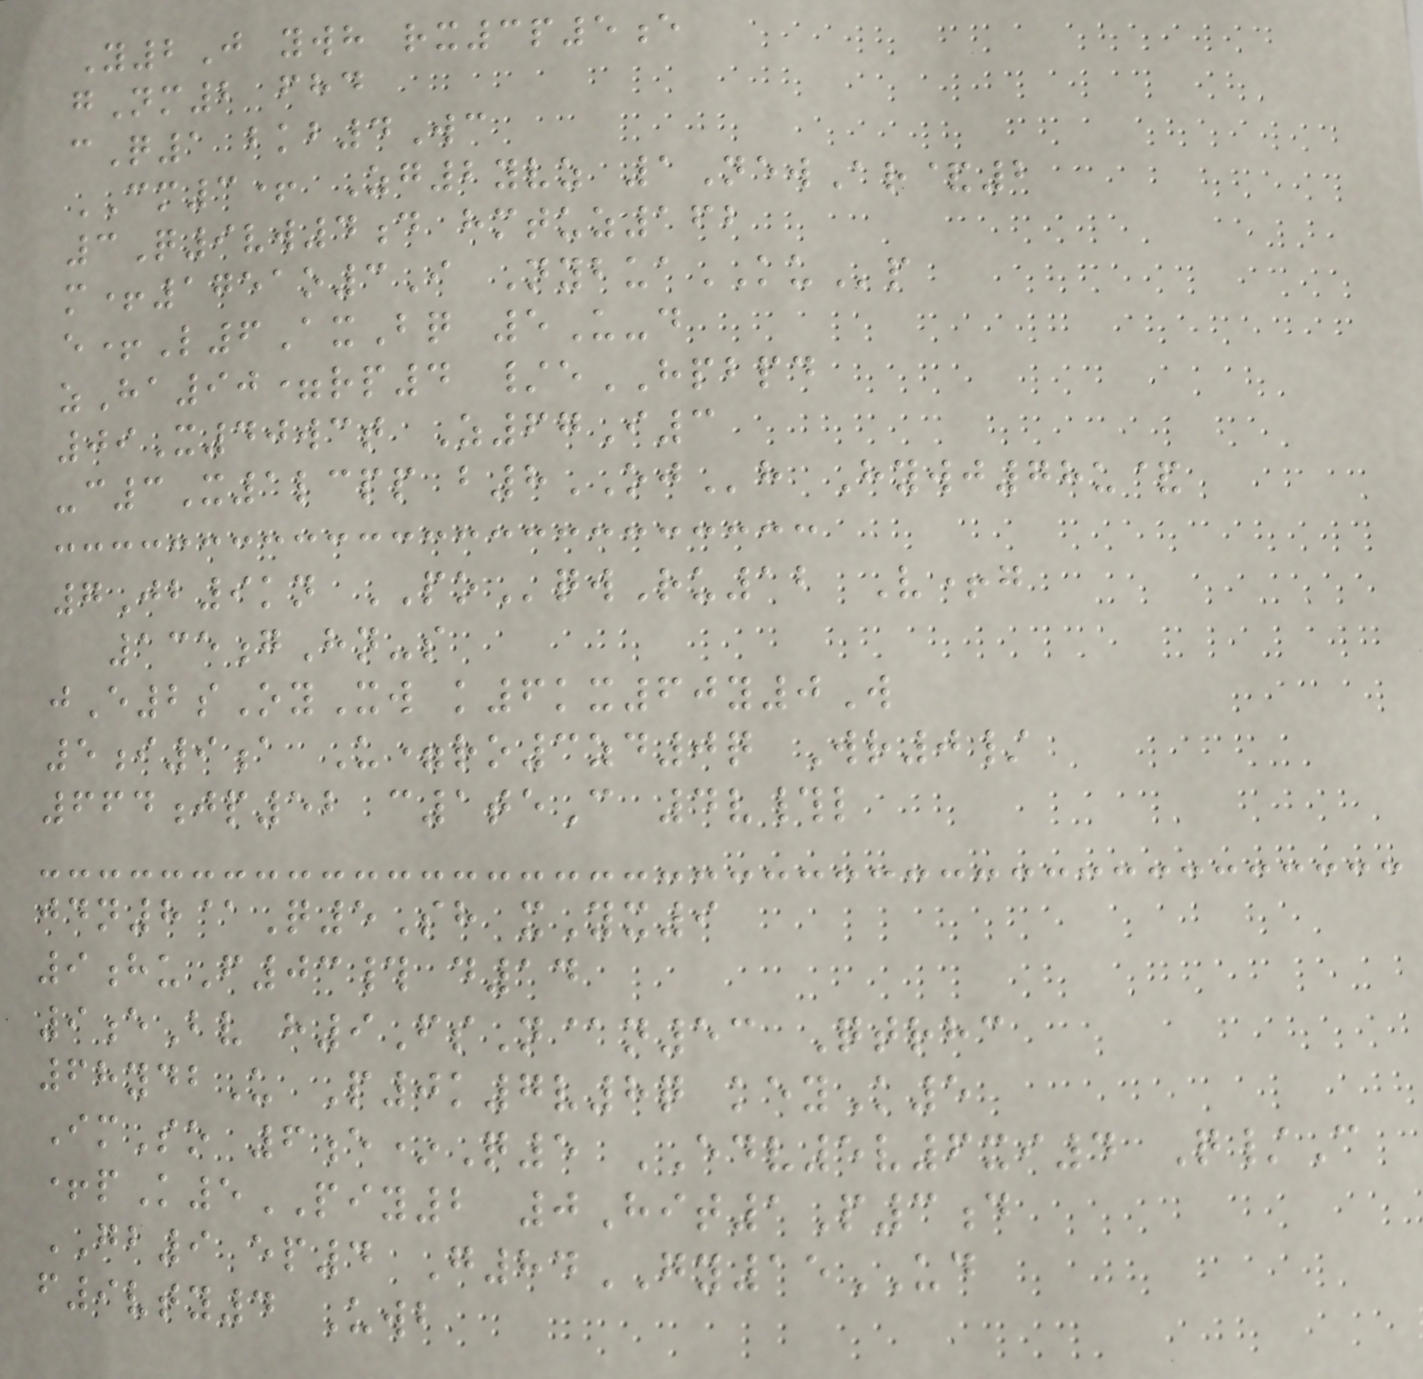Y2J ywh rx3p5e
gNm2 fhd
cQ1 bkb4Wc
CM3+ Zg2yvz 1NewAr&2
3Q9vw4d hmtuz162
m+1751o3I NybuaKUp
e+L6AxBq 5U-d
zHa90=rp4 /eHPBPD
09X40wct Z67I3
-c3X1lcpp b8OJh Hywj78u&
7Jb9kn POqwRu12 V+g
135gHn-s
jE2sOyXw k6kx60y0W
5i9a U=ro3zd0q Wr0/
664jp52 c1teC 4v#l
jdn8@Q5Sh xYx9
9huF03# d14
9eBv h9FsN@n53 Qtrhc
68ydbU P0k7v8q keyK5
ImSo 6e*Q5 EDV5v6xi4 Q/C
+pK5PIY2 0Hit1P3d
GB9 ep4 G84GY15UD
f9vty4 Uwb
